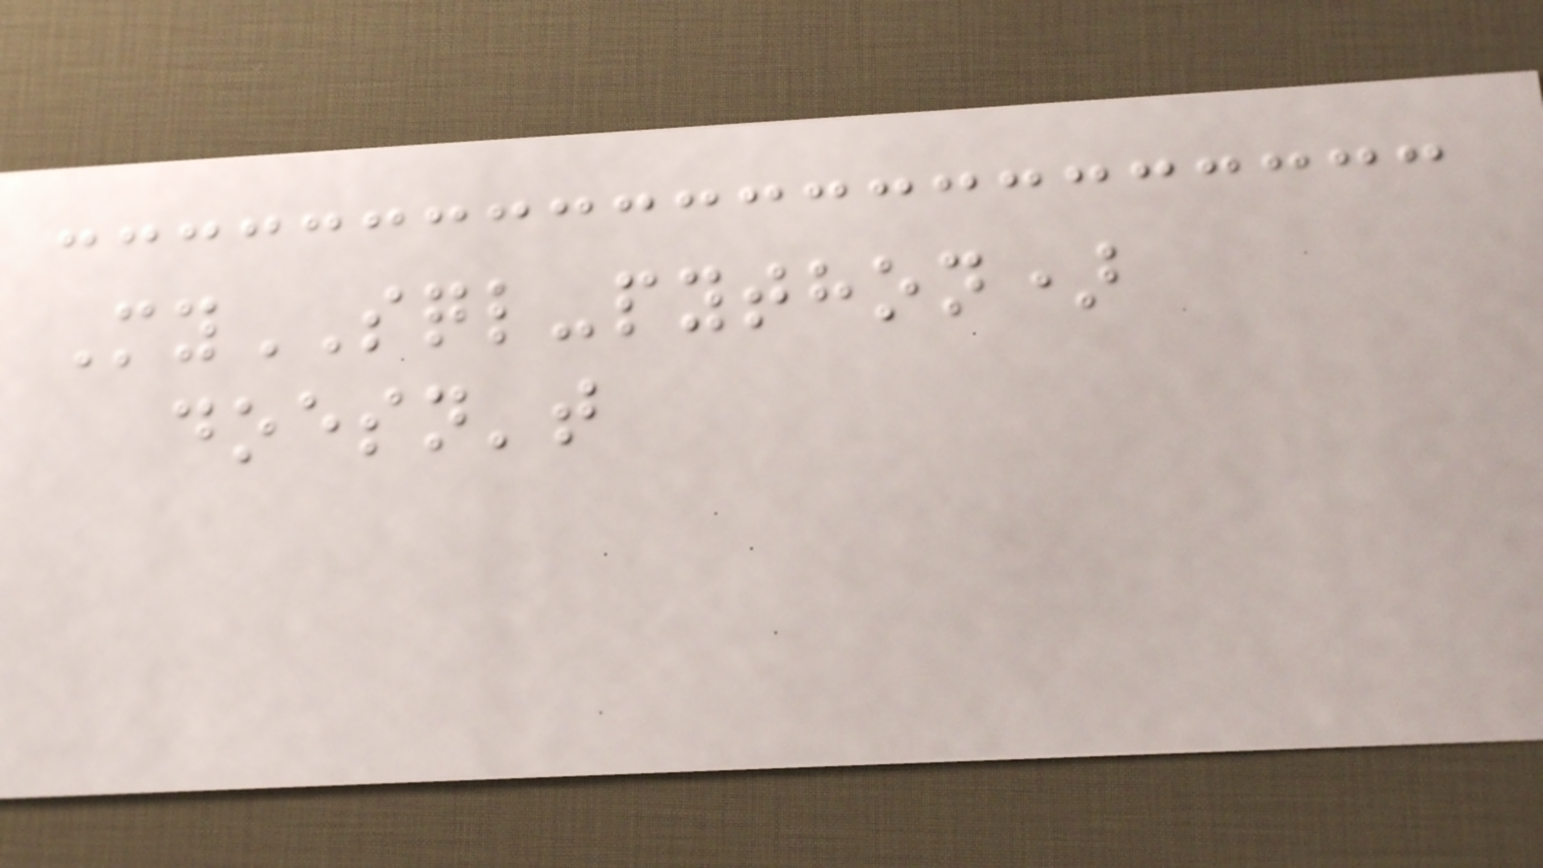MySQL-python)
doesn't
